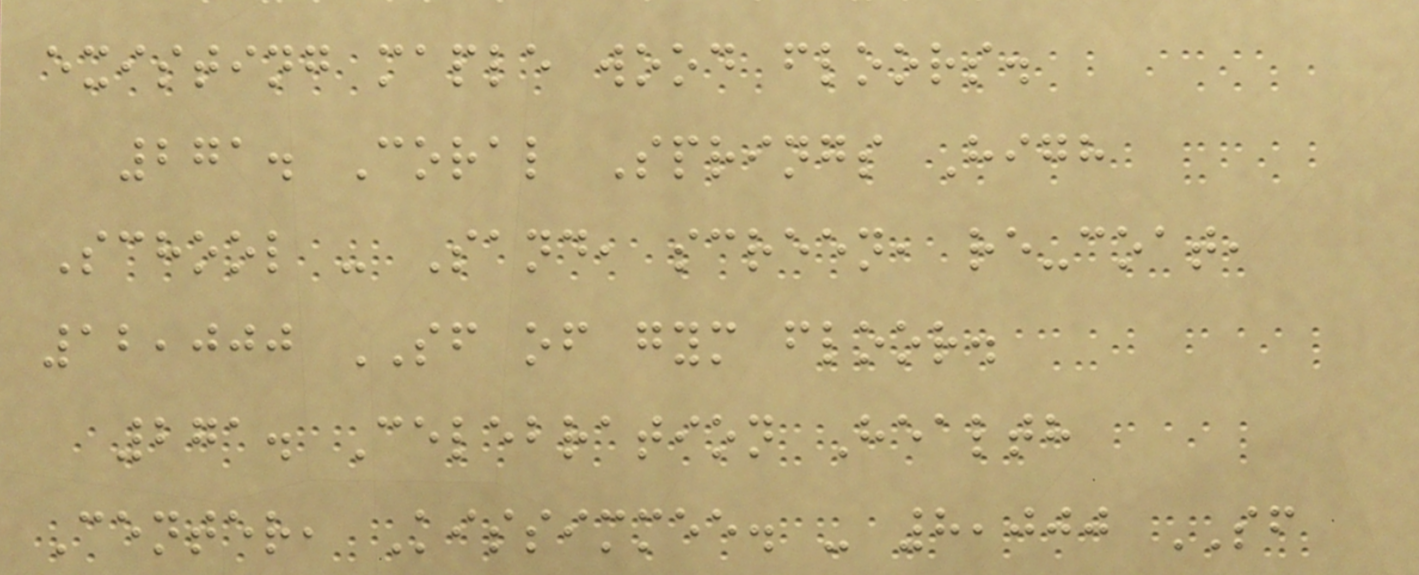existing maple wood floors.
271. Coral Springs High
School - Sand, screen, re-coat,
12,000 SF of gym floor.
271. Celebration Health
Center, Kissimmee. - 8,000 SF
